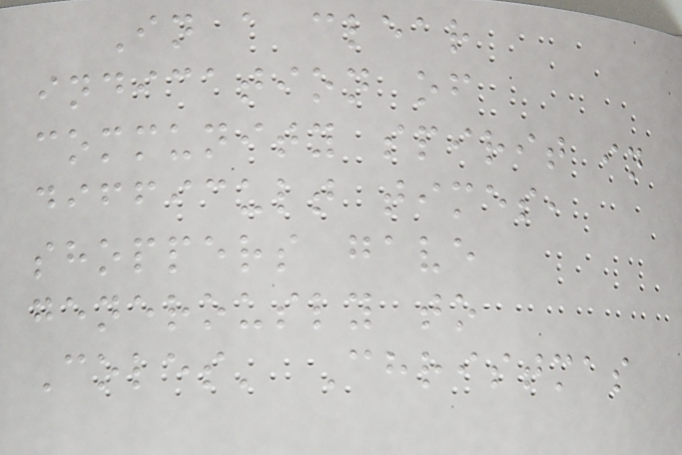In a clear
indication of
community spirit in
difficult times,
shoppers gave
generously to
Coles' Christmas
